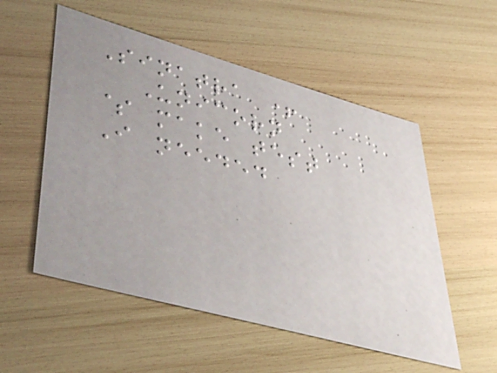Sinatra +
Unicorn
$ make test
I needed
